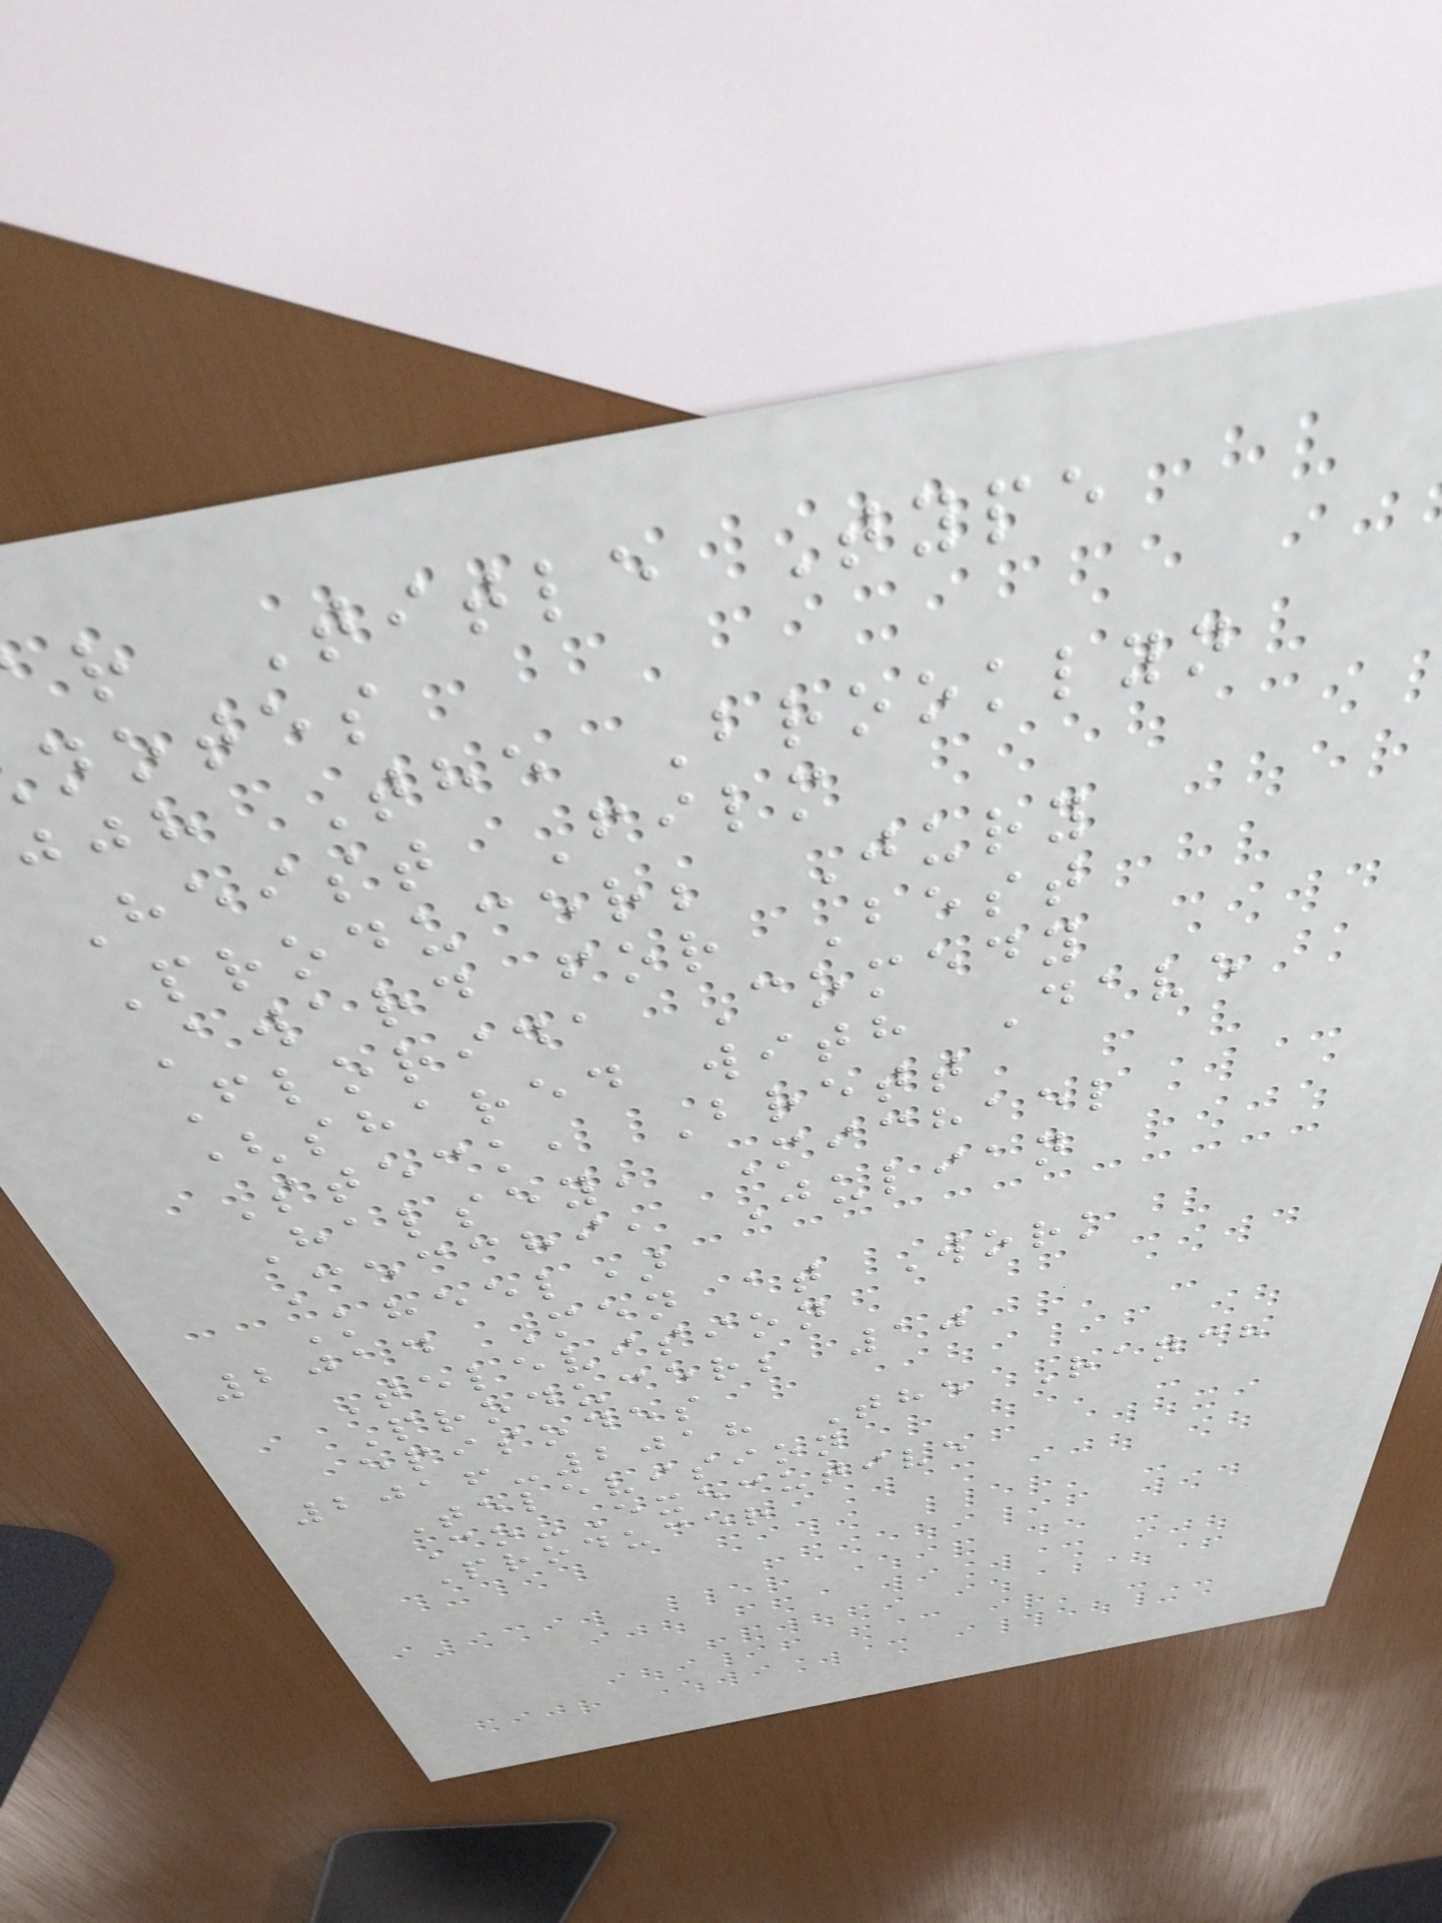r Title Type
notes
jjh The Brooklyn
Heist Film
Producer; Jury
Award for Best
Florida Comedy
(shared with Dave
Steck, Brett
Halsey, Michael
Cecchi, Julian
Kheel)
2014 Men at Work
Television
Producer; 10
episodes
2016-2018 The Ranch
Television
Co-Executive
Producer
